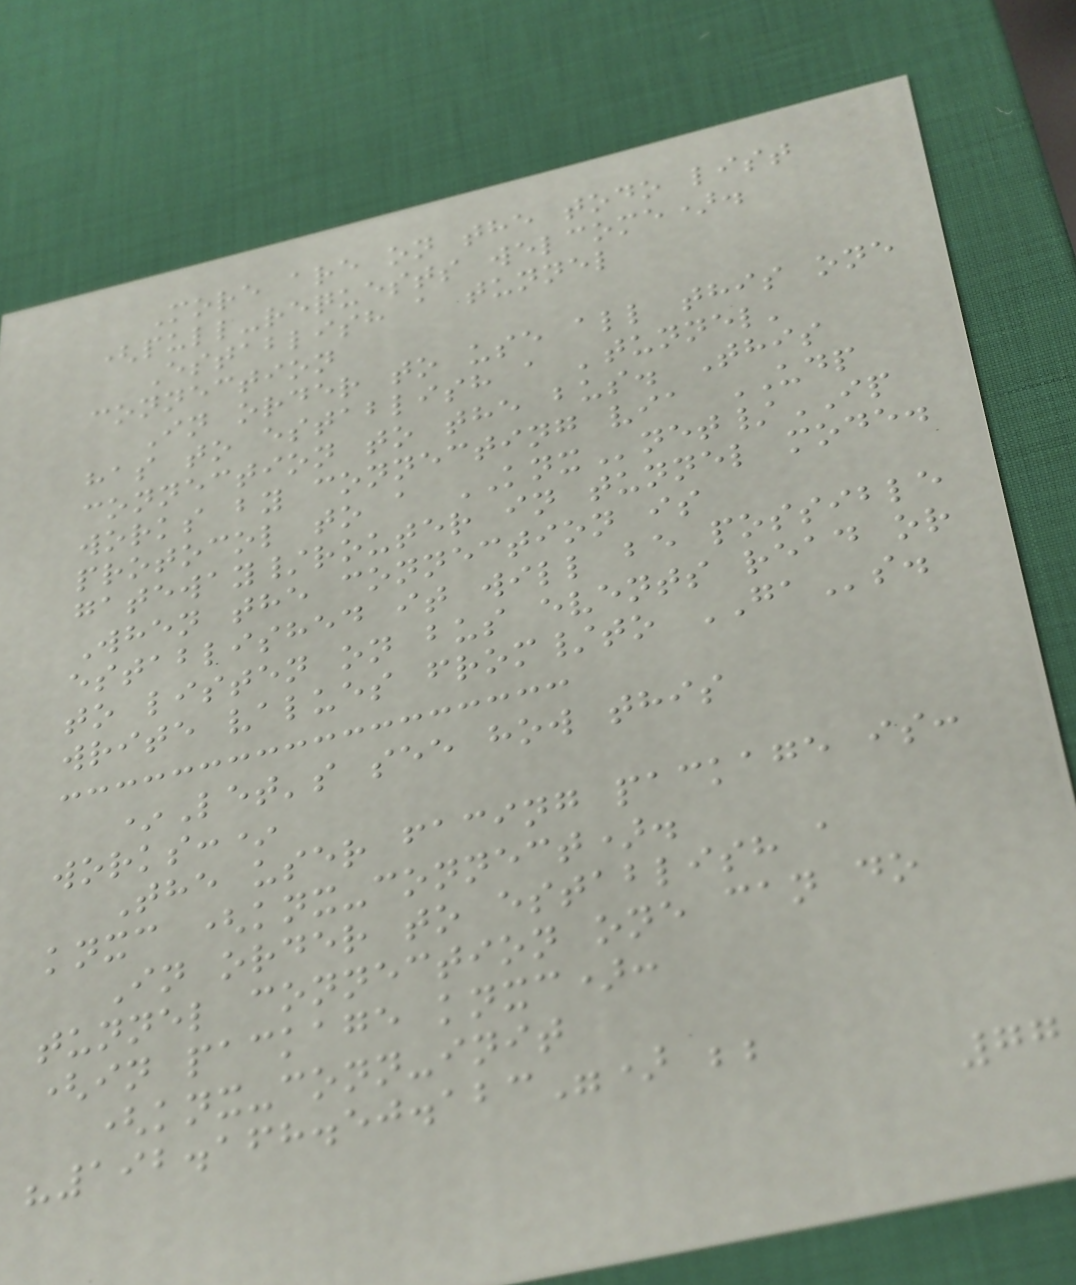More are on the todo list
(pull-requests welcome).
Establish a tunnel
connection
In order to use all this one
has to establish a 'tunnel'
connection to the bus. This
works by connecting via UDP
protocol to a KNXnet/IP
gateway/router in tunnel mode.
When the connection is
established it will be possible
to listen on bus events read or
write values from/to GAs.
*Let's see how this
works:*
The user facing package is:
knxc (knx-connect).
In order to establish a
tunnel connection one can do
(in package knxc):
(knx-conn-init
"192.168.50.123") ;;
77
